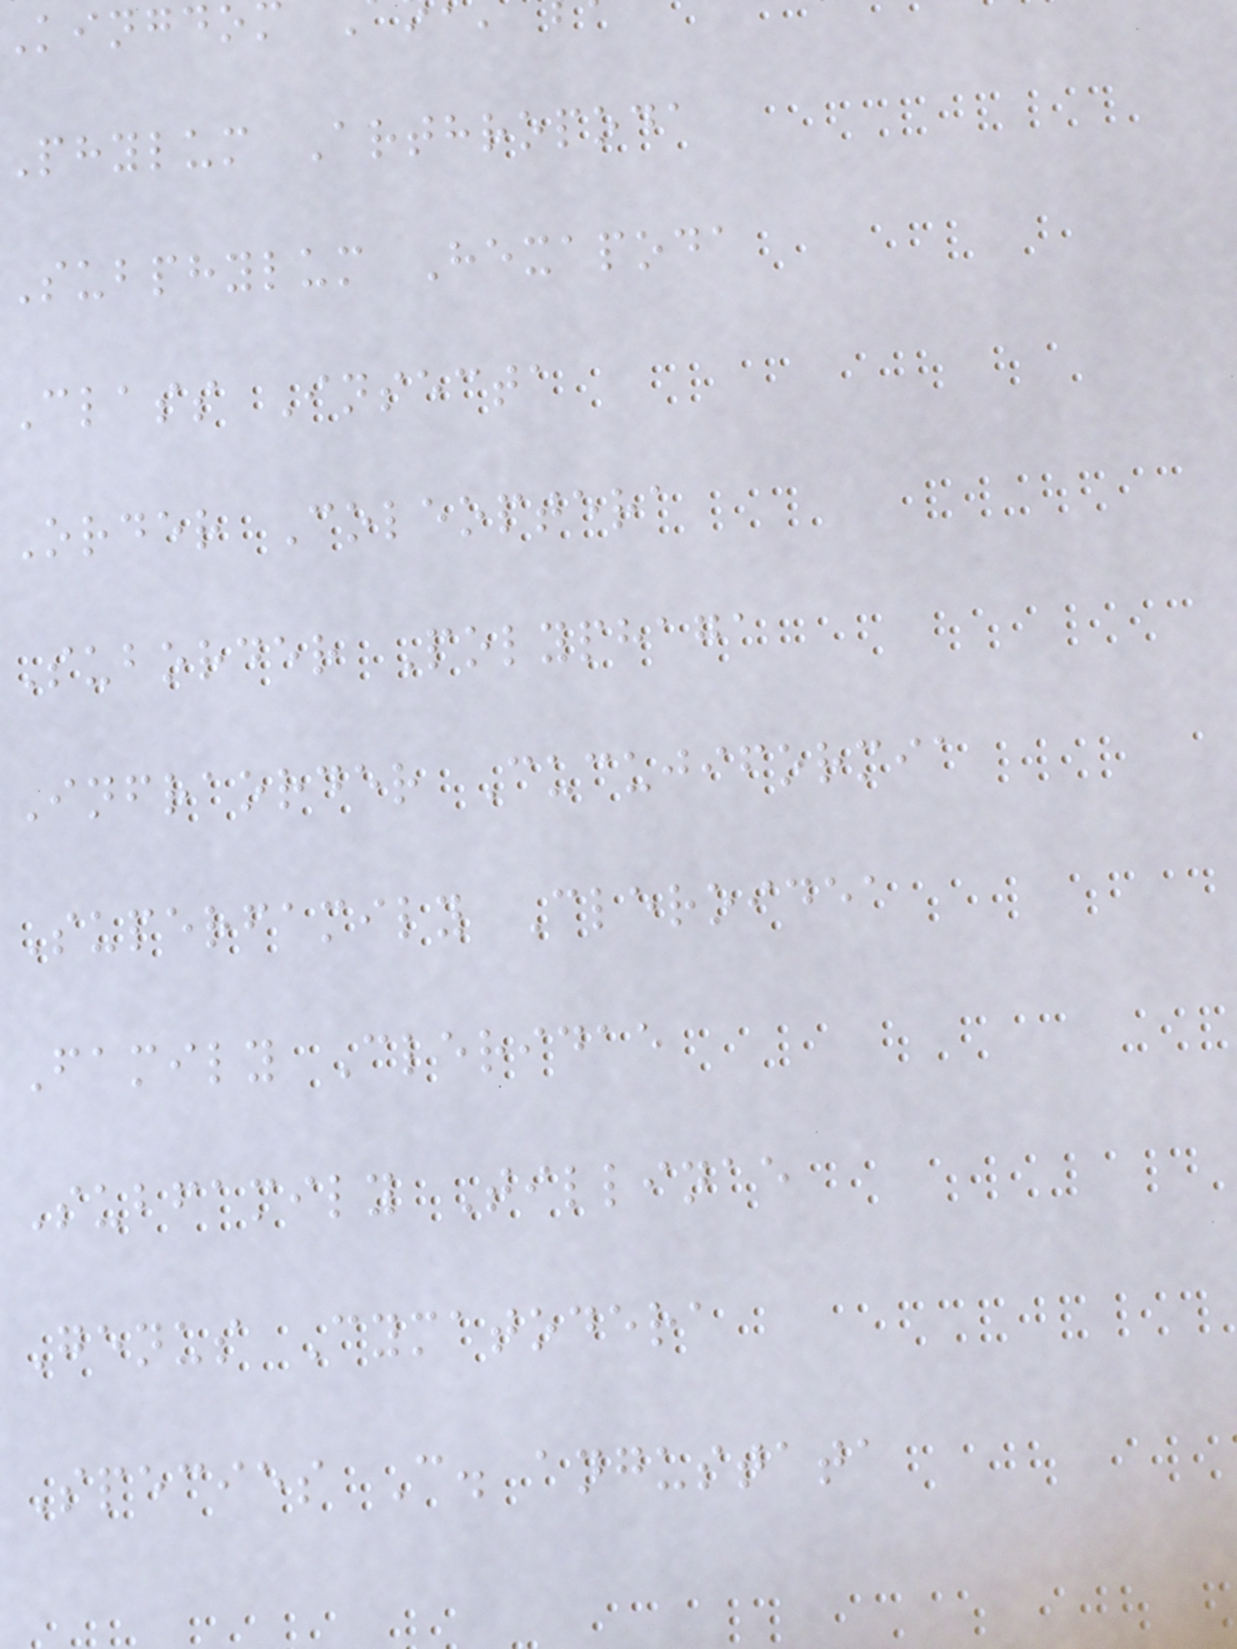Phylum Arthropoda
Subphylum Hexapoda
Class Insecta
Order Coleoptera
Suborder Polyphaga
Infraorder Cucujiformia
Superfamily Cleroidea
Family Cleridae
Subfamily Tillinae
Genus Cymatodera
Species C. angustata
